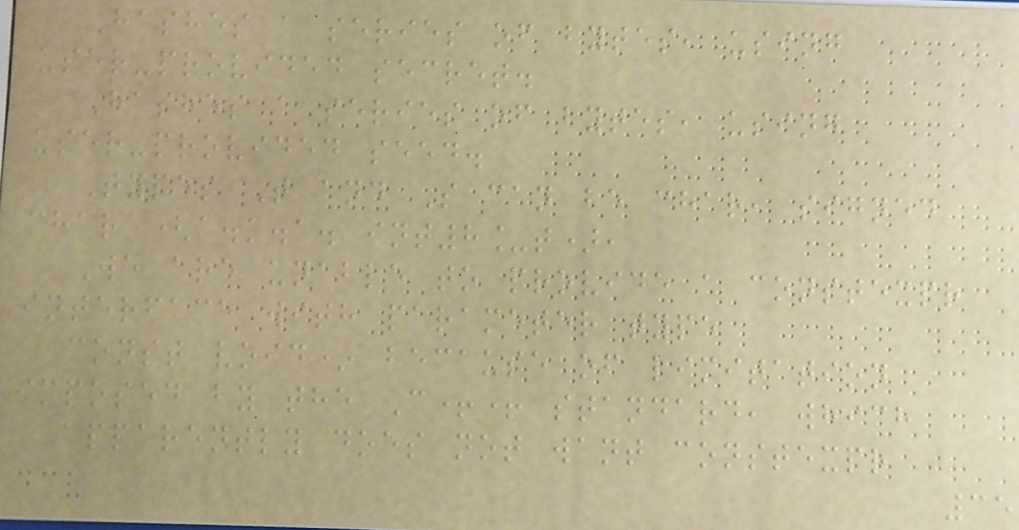Hashes a series of bytes, using
user-provided secret.
Hashes a series of bytes, using
user-provided seed.
Types T and S can be char, signed
char (a.k.a. int8_t),
We are unable to provide a constexpr
interface with parameter type
const void* because of limitation
imposed by the C++ standard, which
apparently does not want constexpr
35
